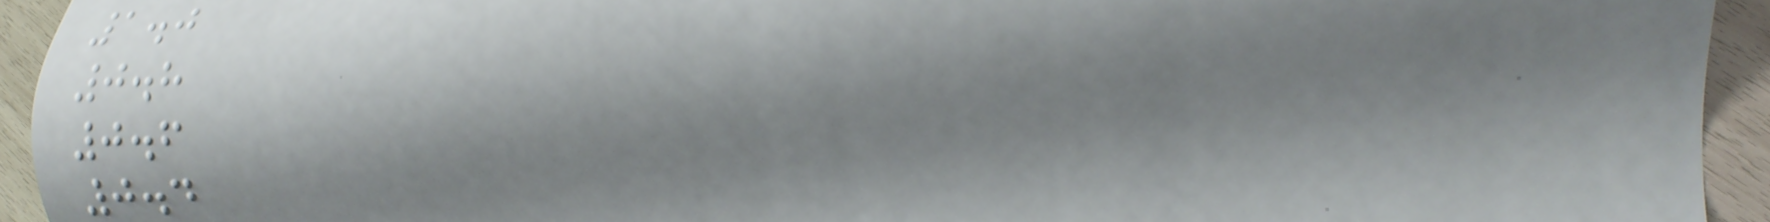1.0
0.8
0.6
0.4
